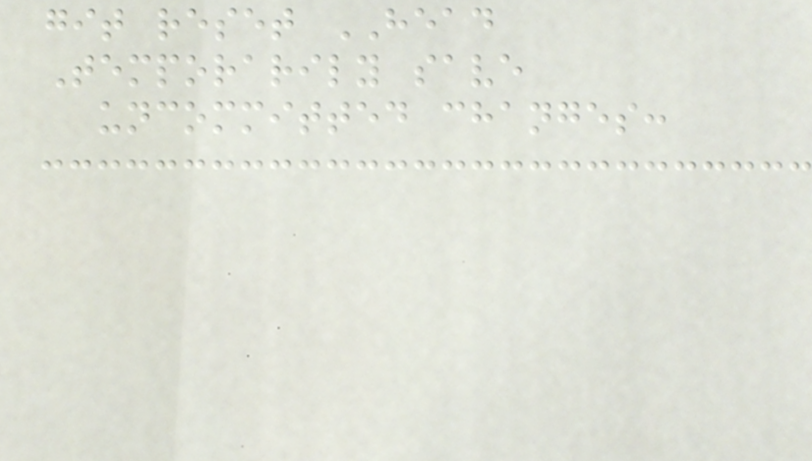git reset HEAD
Temporarily save
uncommitted changes:
